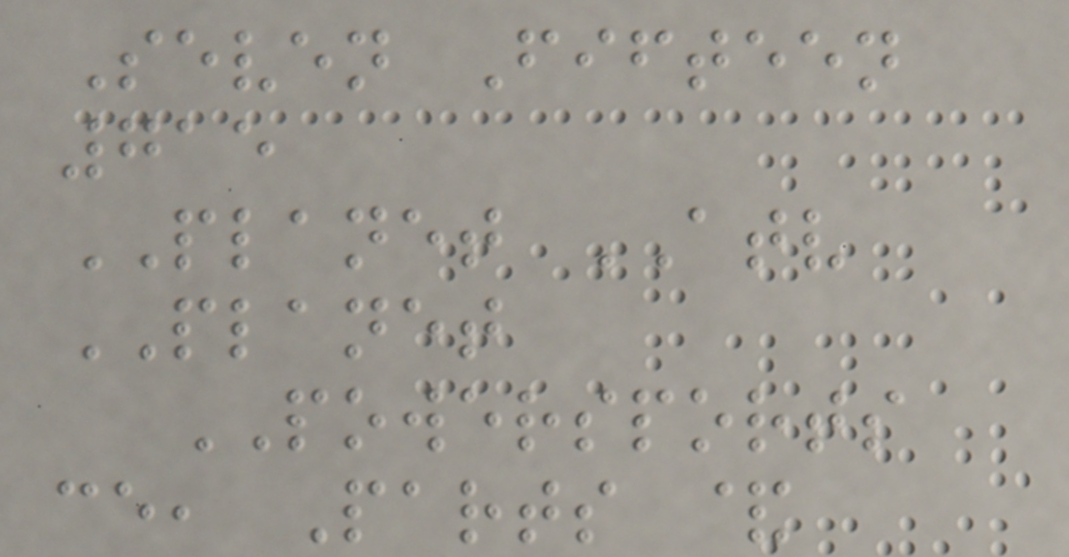Seven Fifteen
715
PLANET ATV
PLANET
POWERSPORTS
ce, Parts &
